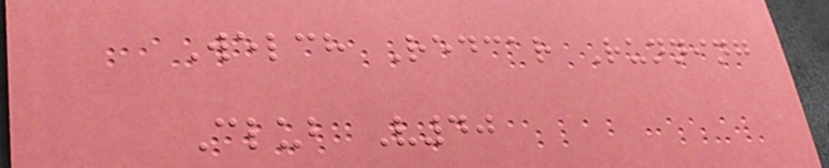Welch Redcar Running
Club V40
